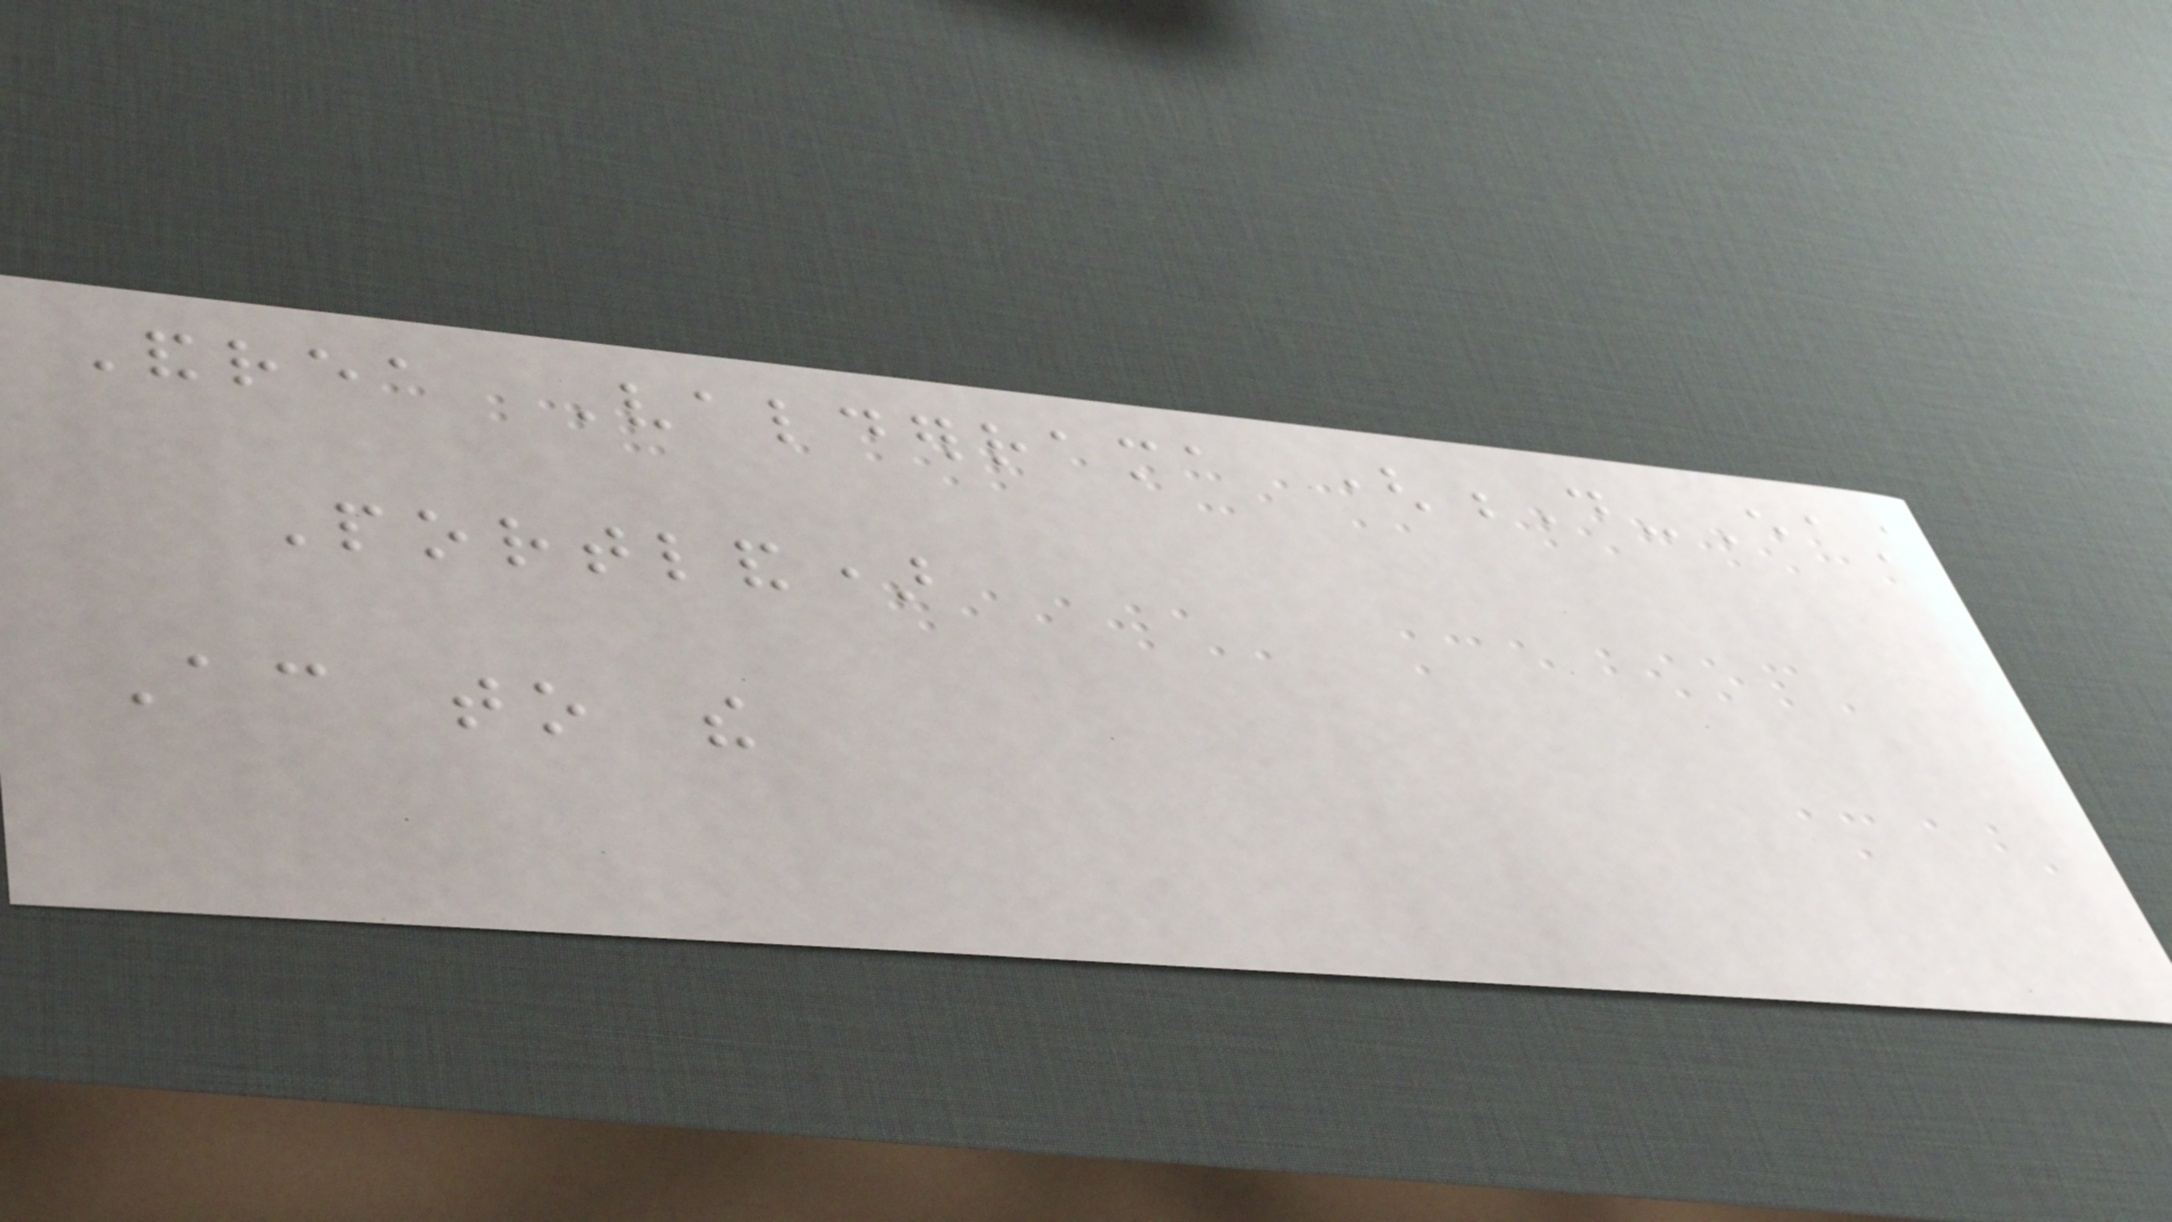Andrea Valderrama (D-East
Portland)
According to the
